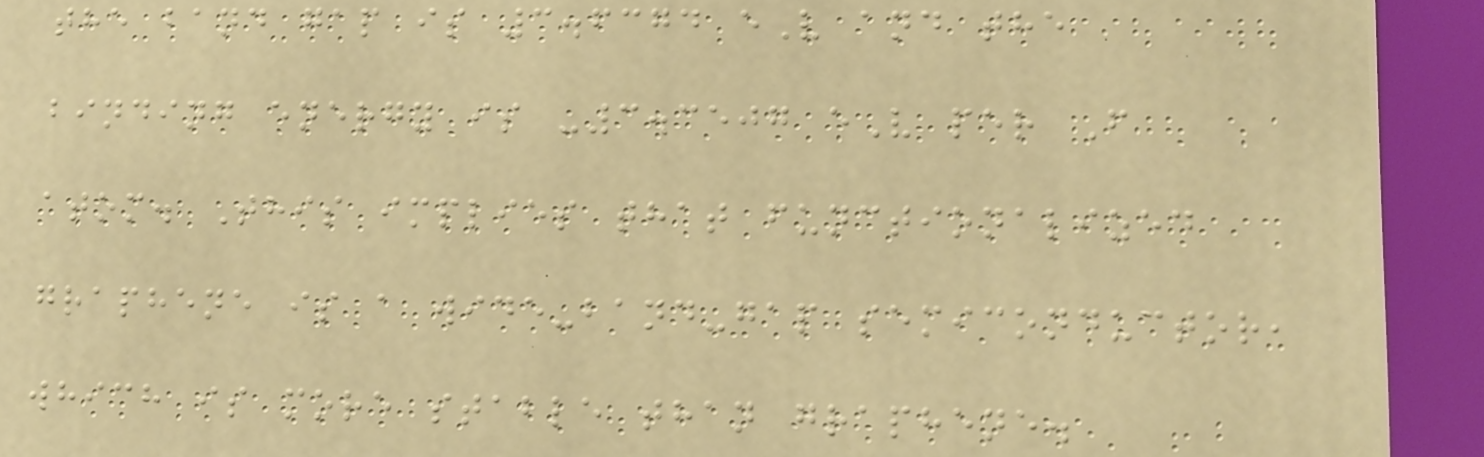the band gap is 3.6374 eV and the
binding energy is -3.3507 eV per F
atom. This implies that functionalized
graphene is a wide-band-gap semiconductor,
which is more stable than graphene.
